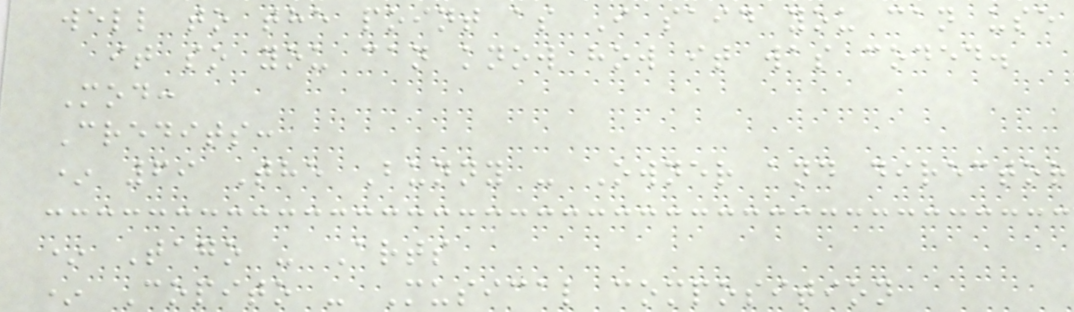well to the point as I said you can use
it so you can know how it was coded.
Mod:
Credits:
* 69 The Bunny - Owner and director
* Tago - Arts
* Copito - Musical composition
